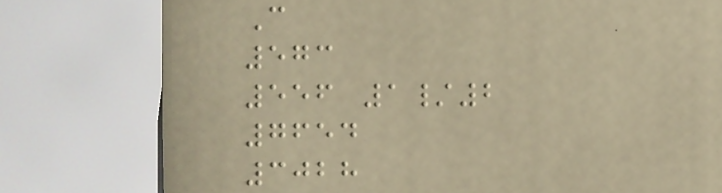C
573
556 1/2
7654
3028
